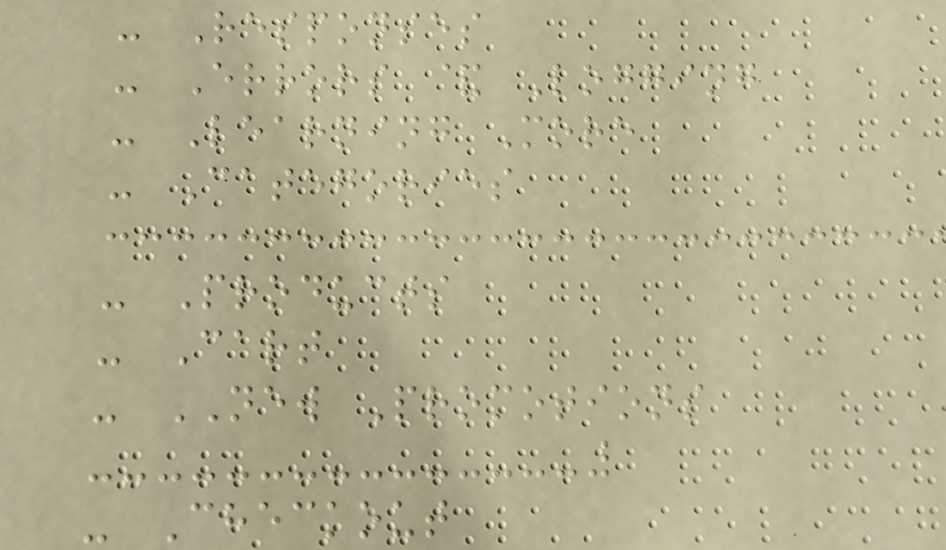- Responses
- Errors & Logging
- Learning More
- Categories
- Products
- Cart
- NEW Promotions
- Checkout
